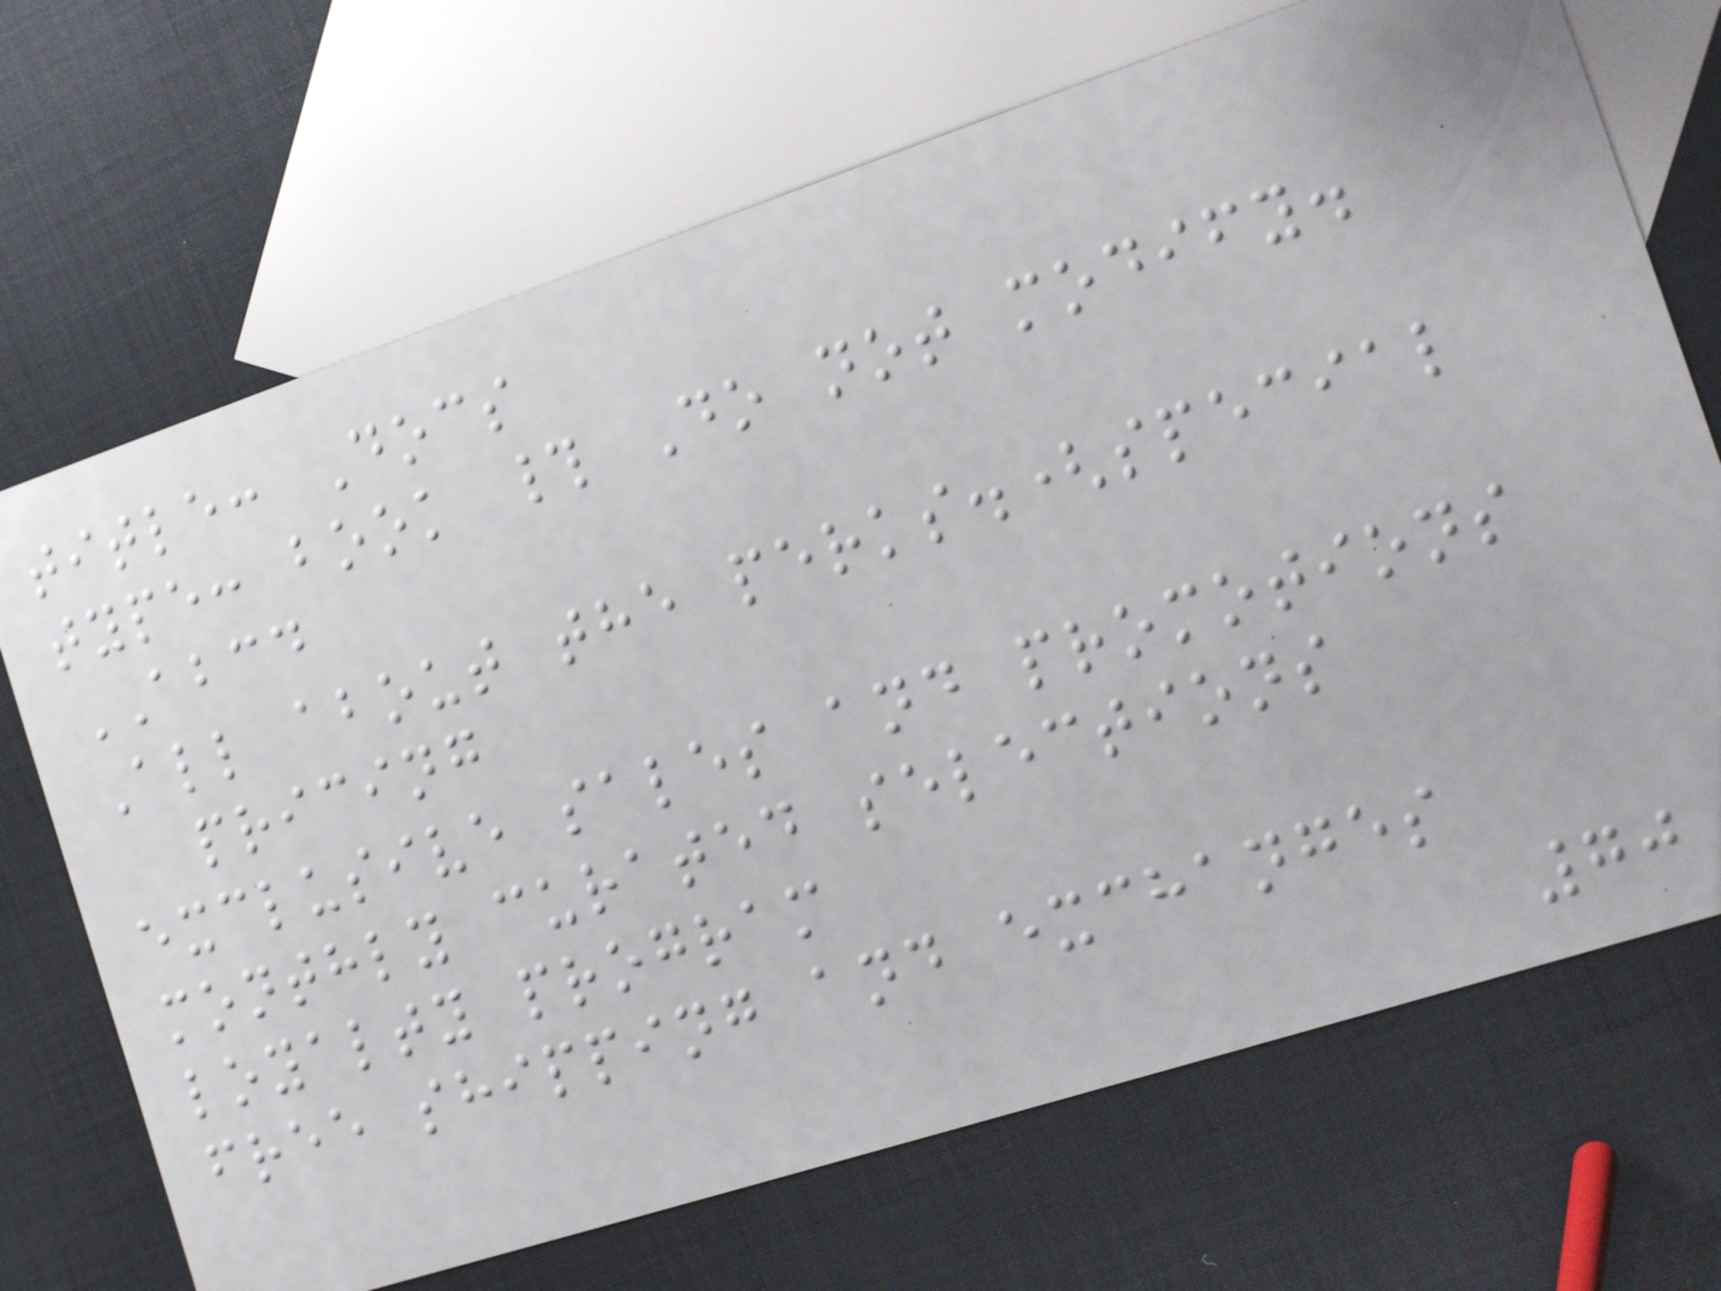title: Docs
type: book # Do not modify.
ABCD
All about the perks.(special
pricing
exclusive sales and promotions
monthly curated selections
loyalty program
free shipping and exchanges
70
